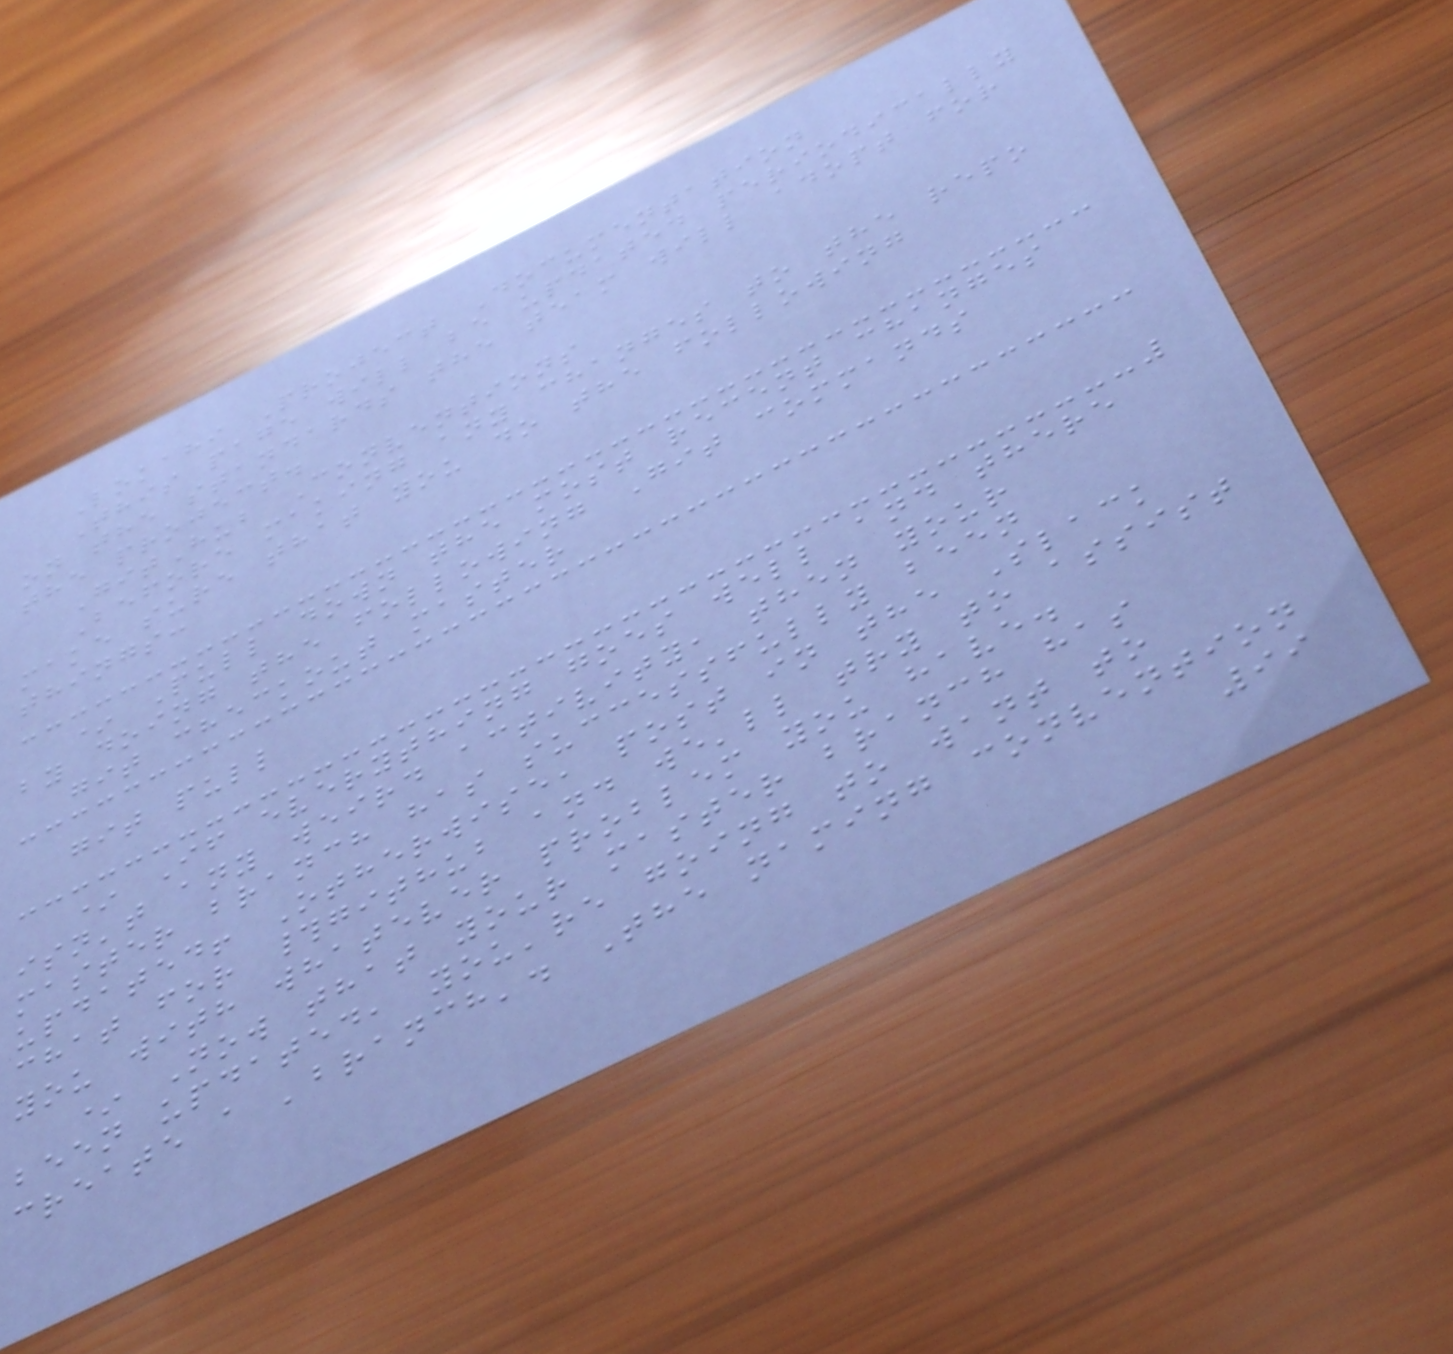Lokahi Project Documentation
This page will be updated periodically
on the standards the team will adopt for
the project.
GitHub Conventions
Before making any changes to the repo
make sure that you do the following
things:
* Pull down the most recent changes
by doing the following Git commands
git checkout master
git pull
* If everything goes well and there
isn't any weird activity, then your
master branch has successfully been
updated! Otherwise, post in the Slack
chat for #github and we'll try to assist
you with whatever problem you have.
* Now that your master branch has
been updated, you're going to want to
create a 'branch'. The naming convention
99
